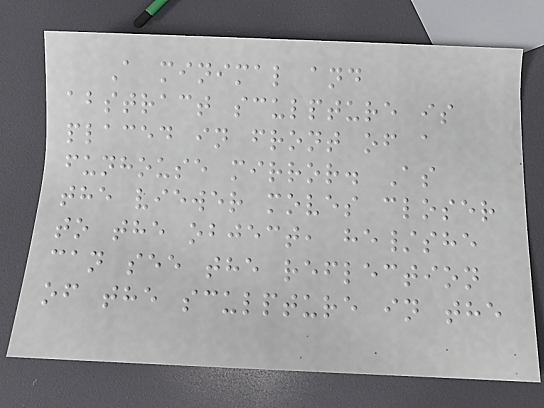A minimal and
abstract sculpture is
placed in front of a
funhouse mirror. As
the viewer moves closer
to the object, he/she
can see the reflection
of the sculpture in the
